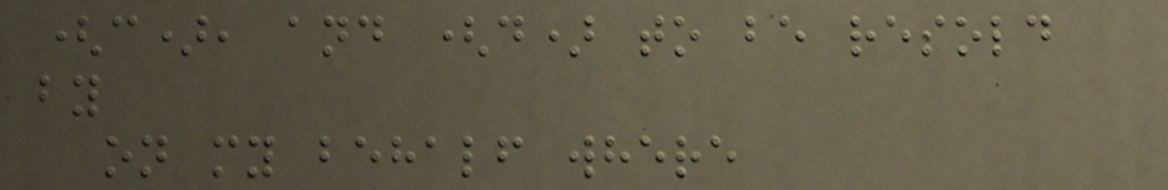(c), and (d) to be resold
by
on my behalf where
